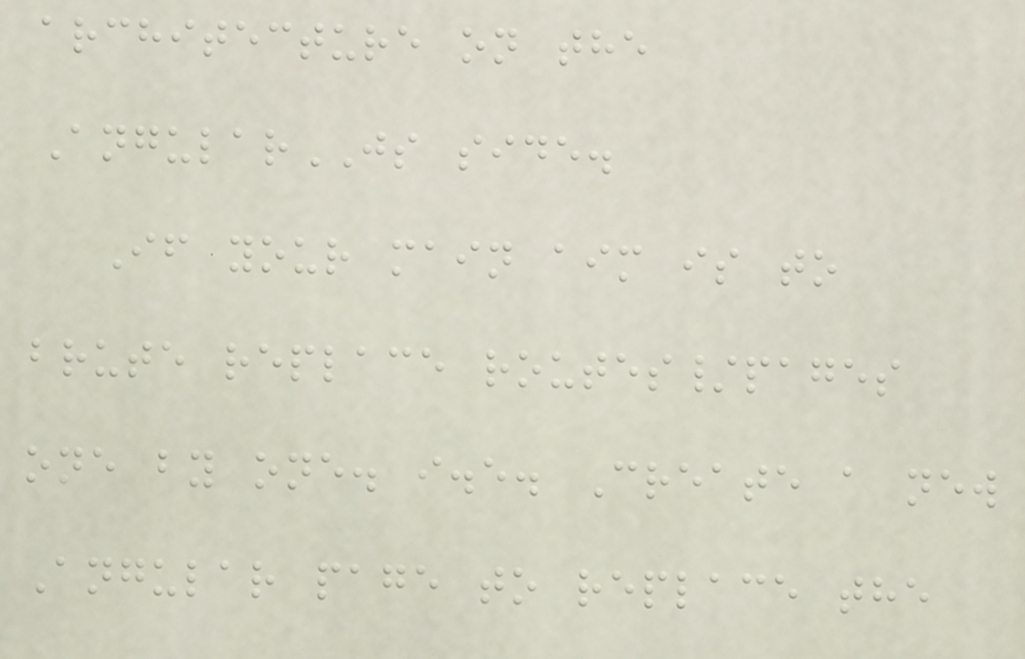architecture on the
AngularJS side.
If your main aim is to
brute replace routes/pages
one by one. i.e. Create a new
Angular page to replace the
